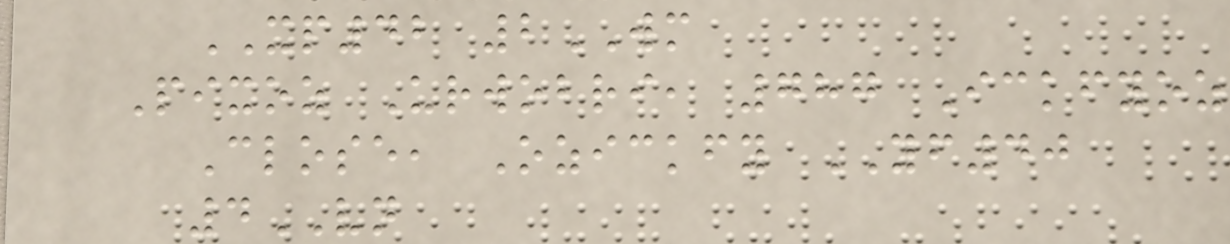XP42 2WM
Pixoz Urwobri, 787 Ickfyoz
Close, Ozickfy YF40
4VN
